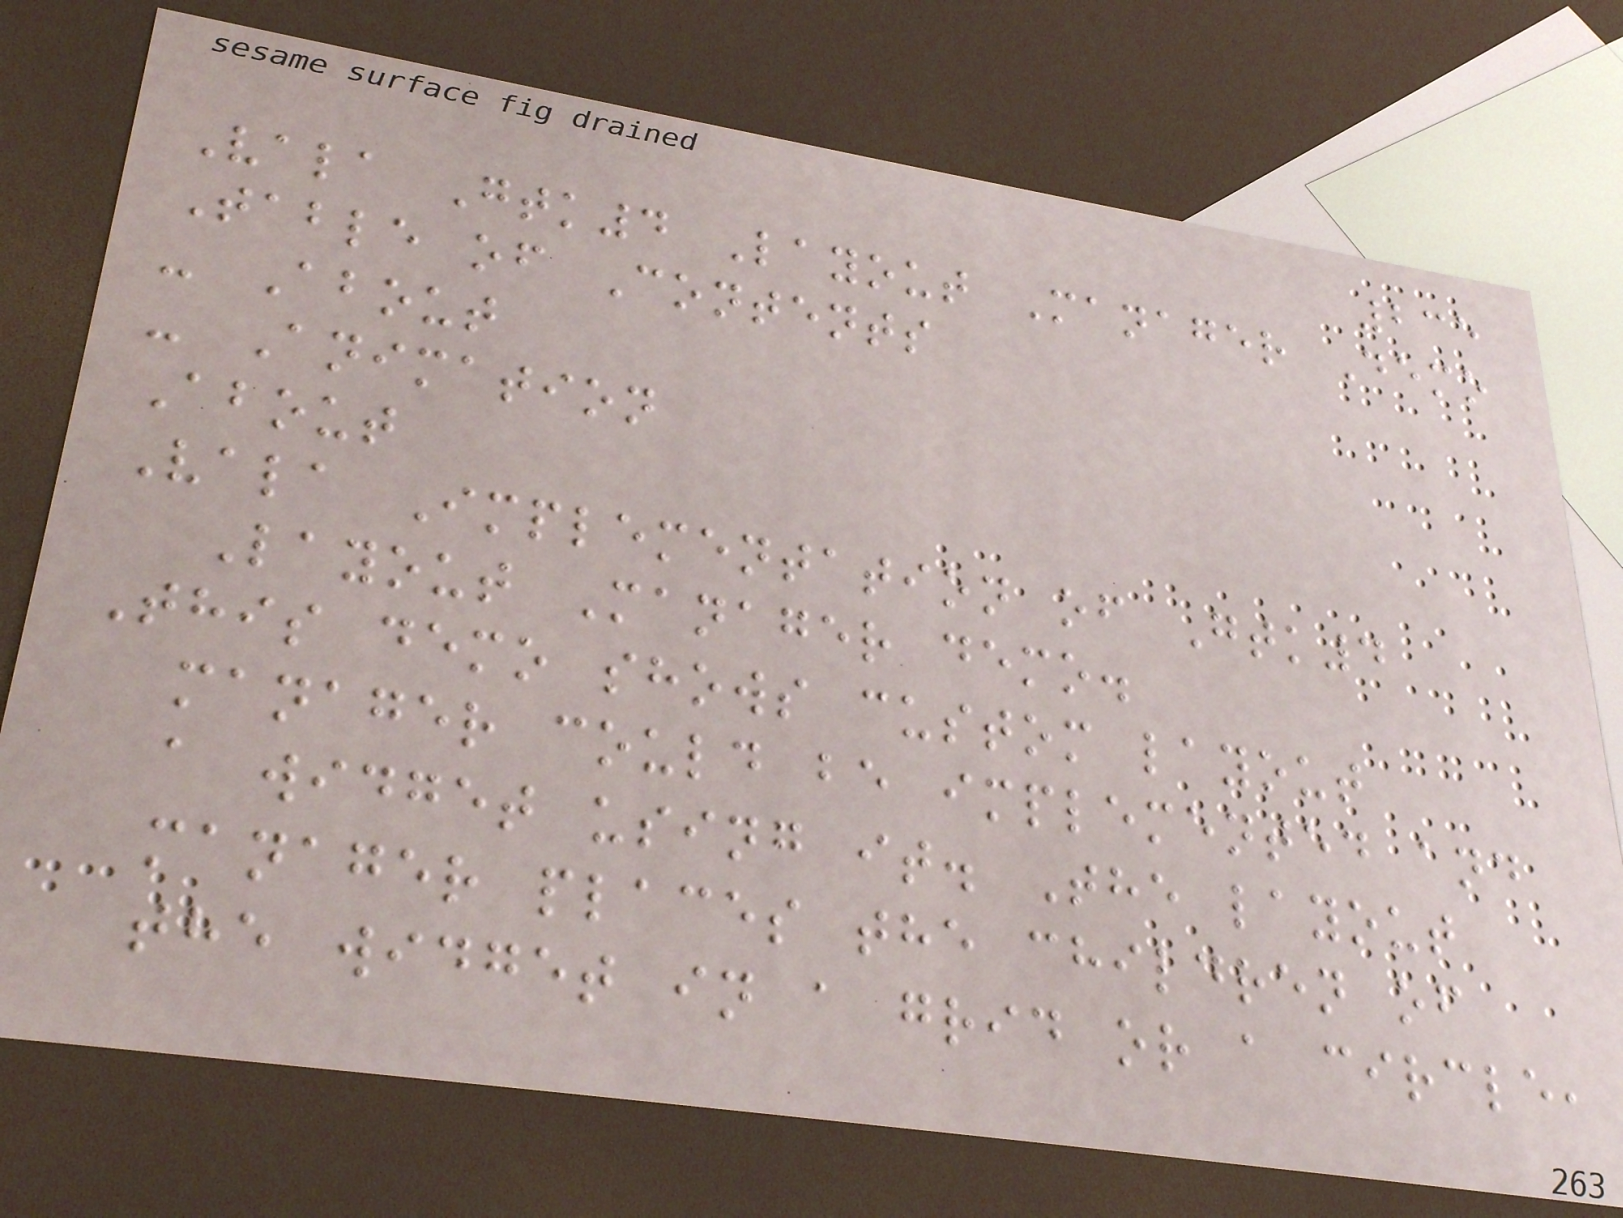235
Vala Gtk4 Layout Manager Demo
Table of Contents
- About
- Animation
About
Vala Implementation of Gtk4
Layout Manager demo.
This demo shows custom layout
manager could be implemented and
a widget using it. The layout
manager places the children of
the widget in a grid or a circle,
